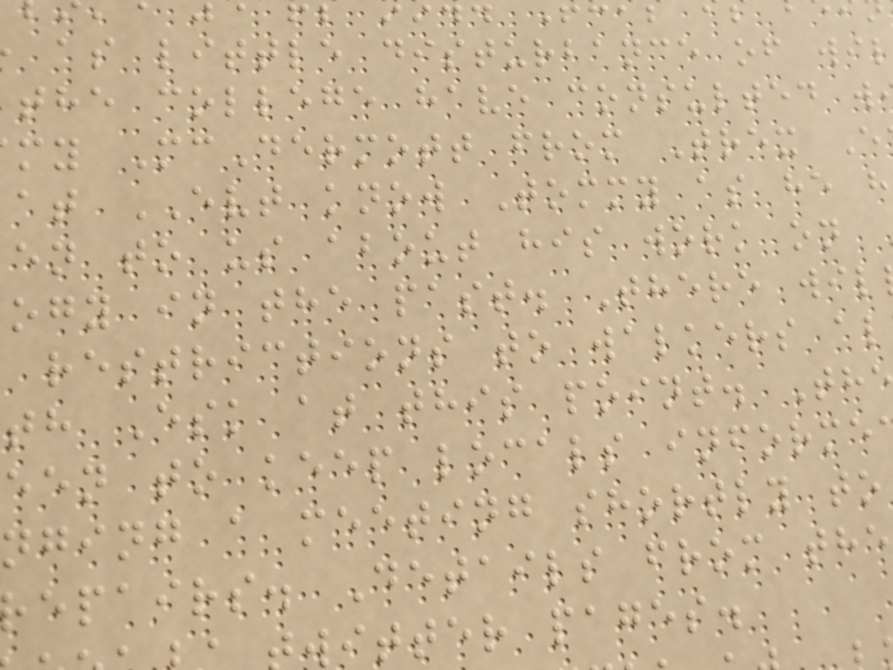as little disturbance of wi
the college have consulted w
my McDermott from Trex E
at EVT know Tommy as he h
en to us about his work on
ogy in the past. There wil
restrictions to walkers al
th Esk at this point. Th
een to keep locals informe
nging a meeting shortly to
epairs. Details from the
witter pages.
